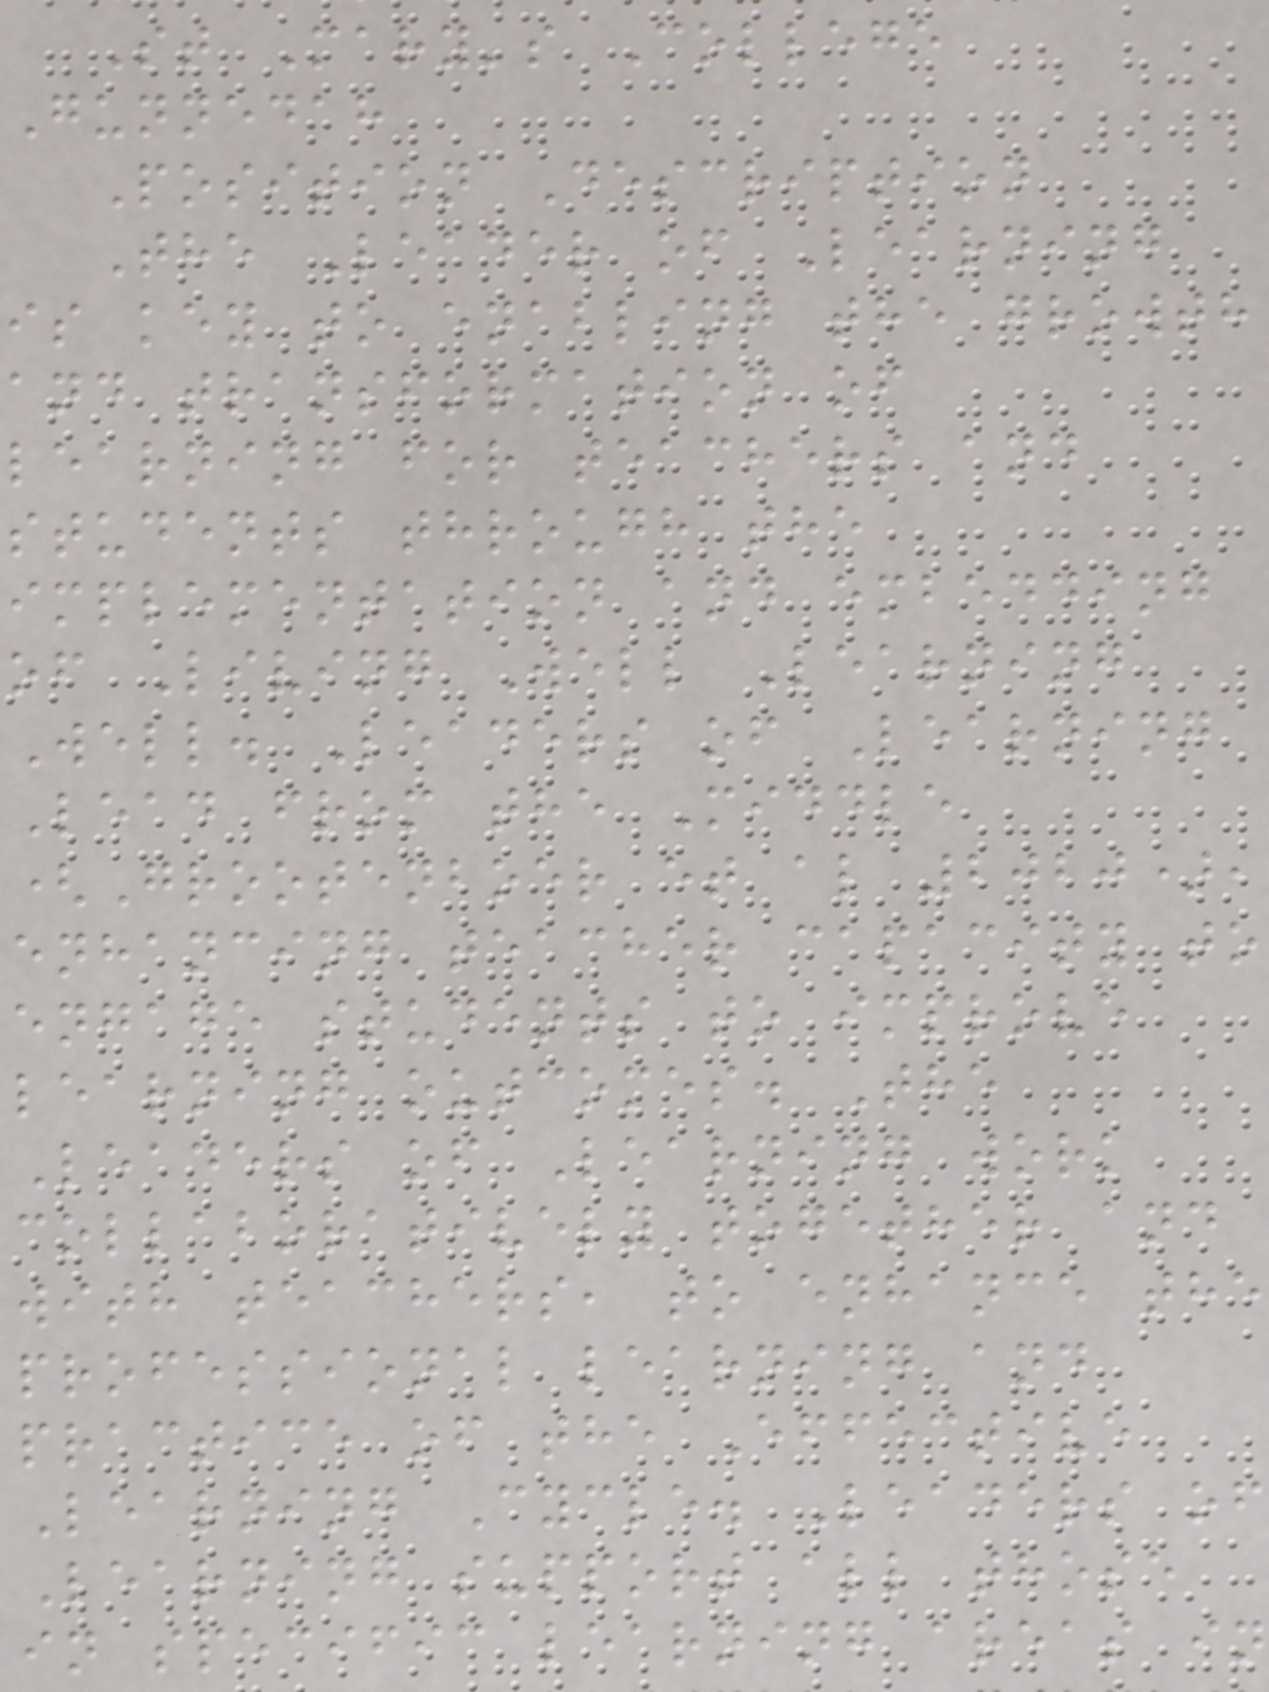St Mary's College
Gunnedah
Position Description
The Leader of Learning
is key to enabling the growth
and transformation of
learning for teachers and
students through the
implementation and embedding
of Living Well Learning
Well. Leaders of Learning
Lead from the Middle
(Grootenboer et al 2020),
enhancing teacher capacity to
engage students to improve
learning outcomes. The
Leaders of Learning work
collaboratively together and
with teachers, to enhance the
professional learning and
practice of the Effective
Learning Cycle. Leaders of
Learning support all those
in specific learning areas in
